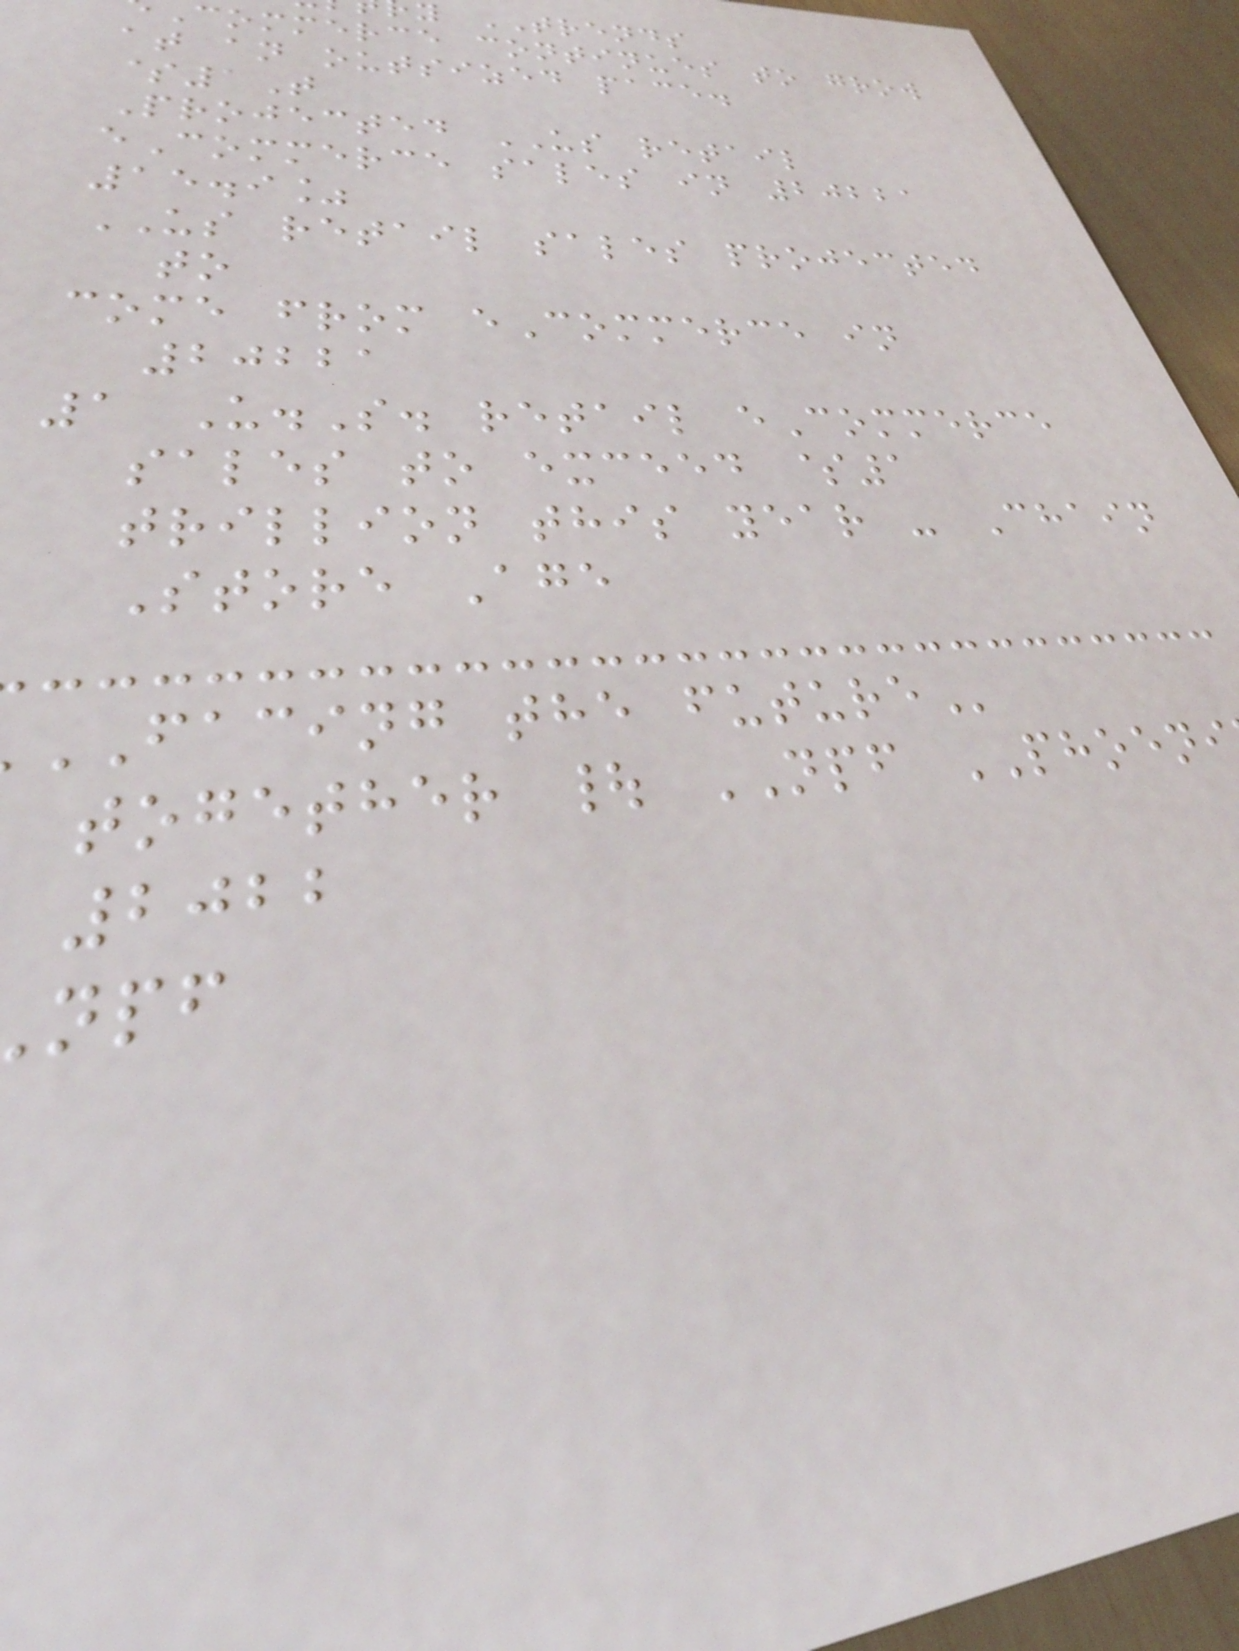TRENDS
commerce continues to grow
at an outsized pace.
$1T
Projected US retail
eCommerce sales in 20221
15.9%
US retail sales projected
to
come from eCommerce in
20221
1 U.S. retail eCommerce
sales to exceed $1
trillion this year - Chain
Store Age
FACING the
together | NPF PHOENI
2022
